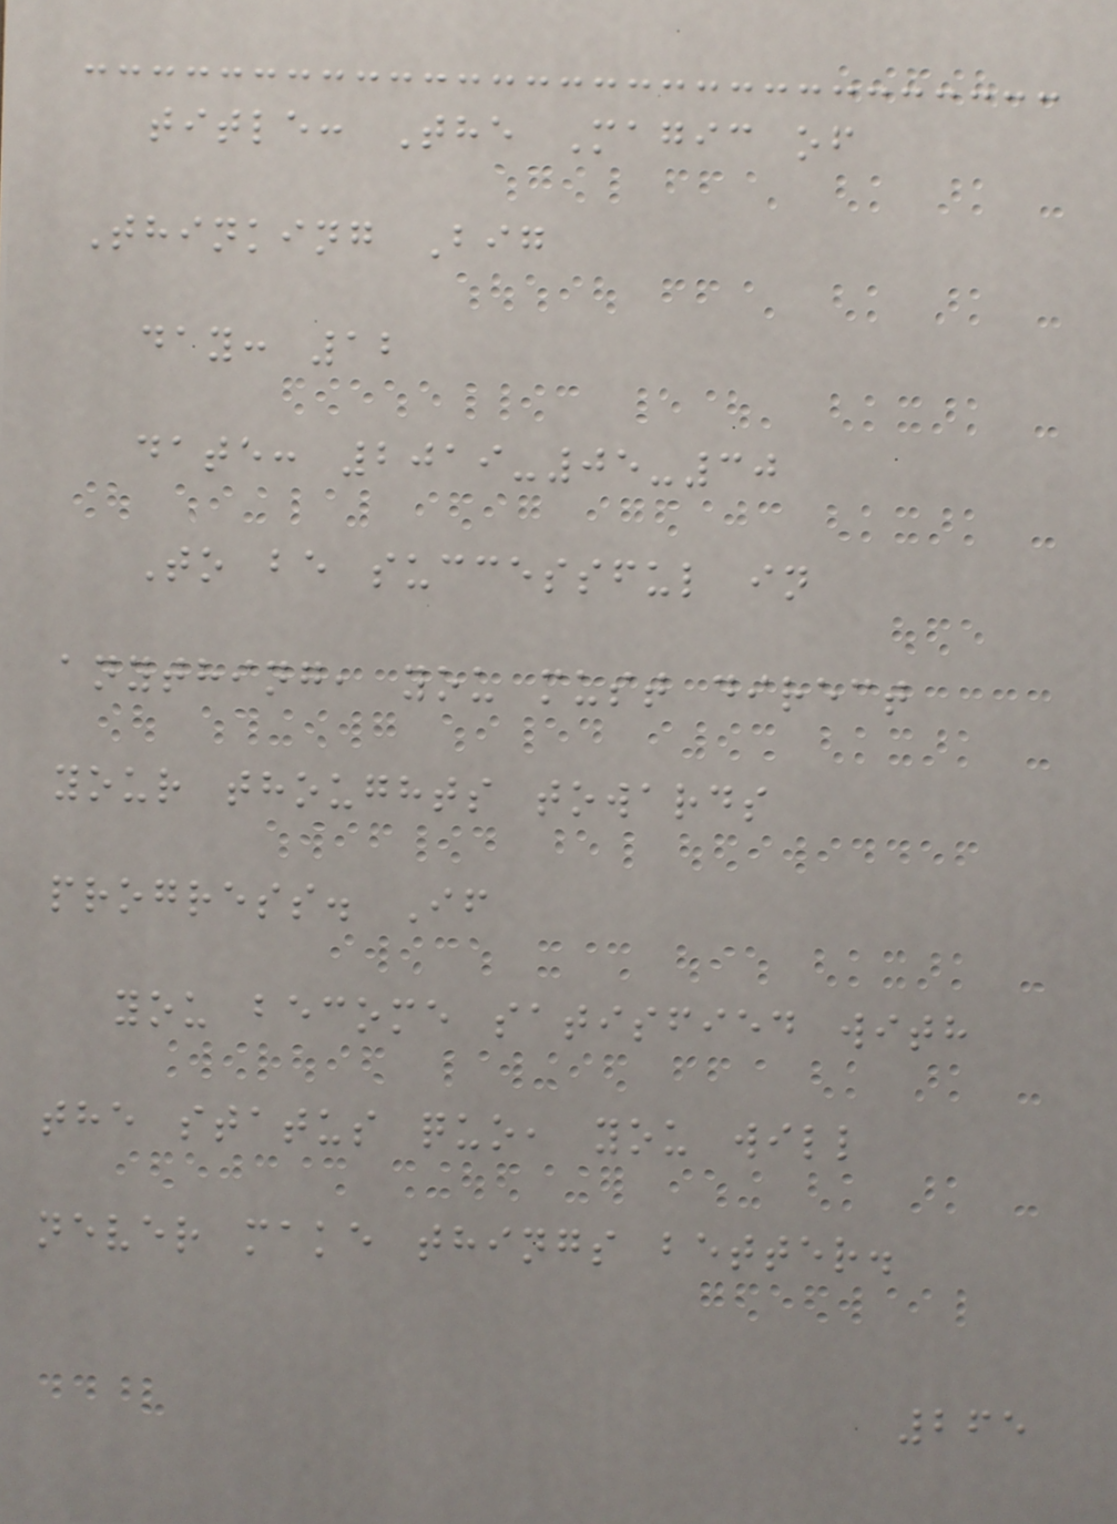title: The Magic of
Thinking Big
day: 12
date: 2019-05-30
To be successful in
anything, you must direct
your thoughts towards
progress. If
you become satisfied with
the status quo, you will
never make things better.
265
